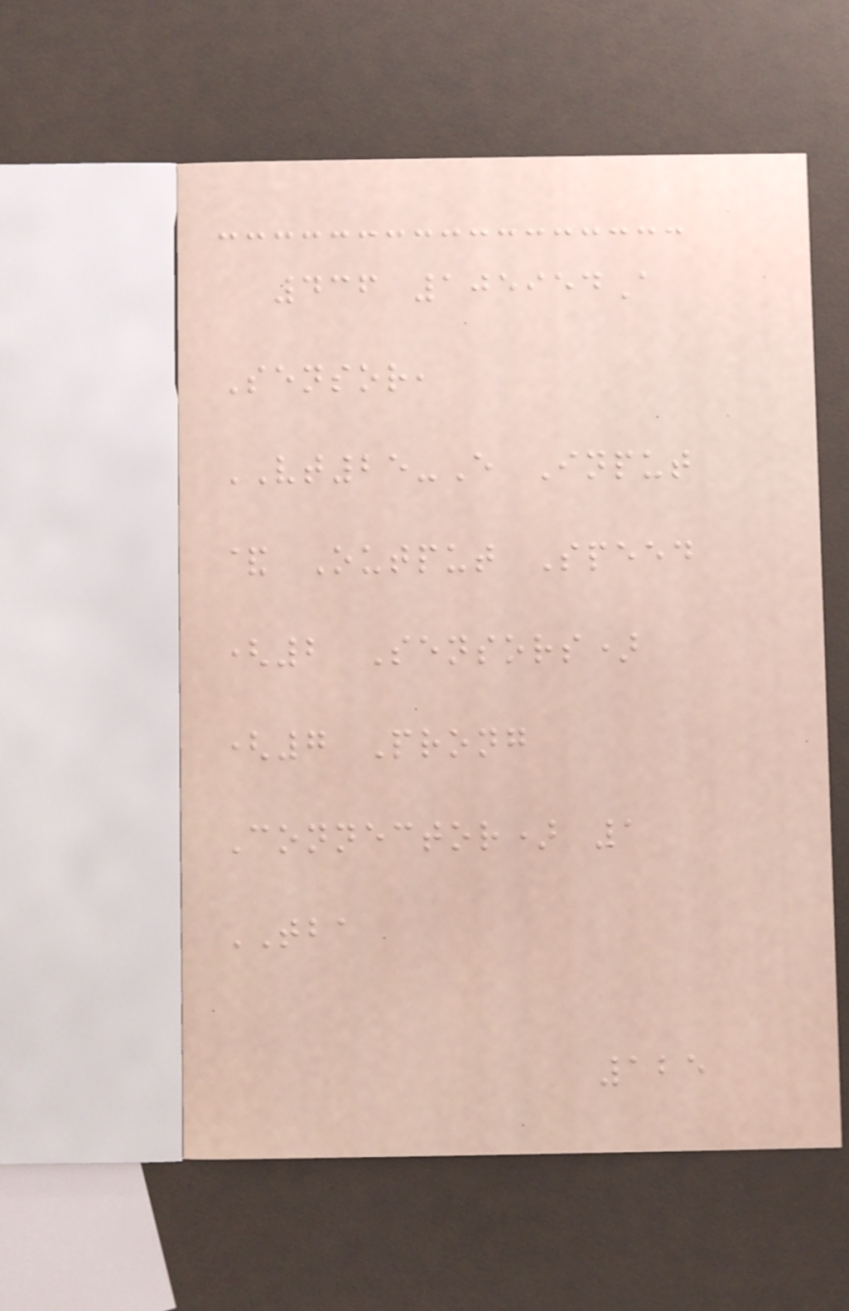436 105954A
Sensor,
VT25-E Input
& Output Speed
(2 Sensors)
(7 Prong
Connector) 1
TBA
125
